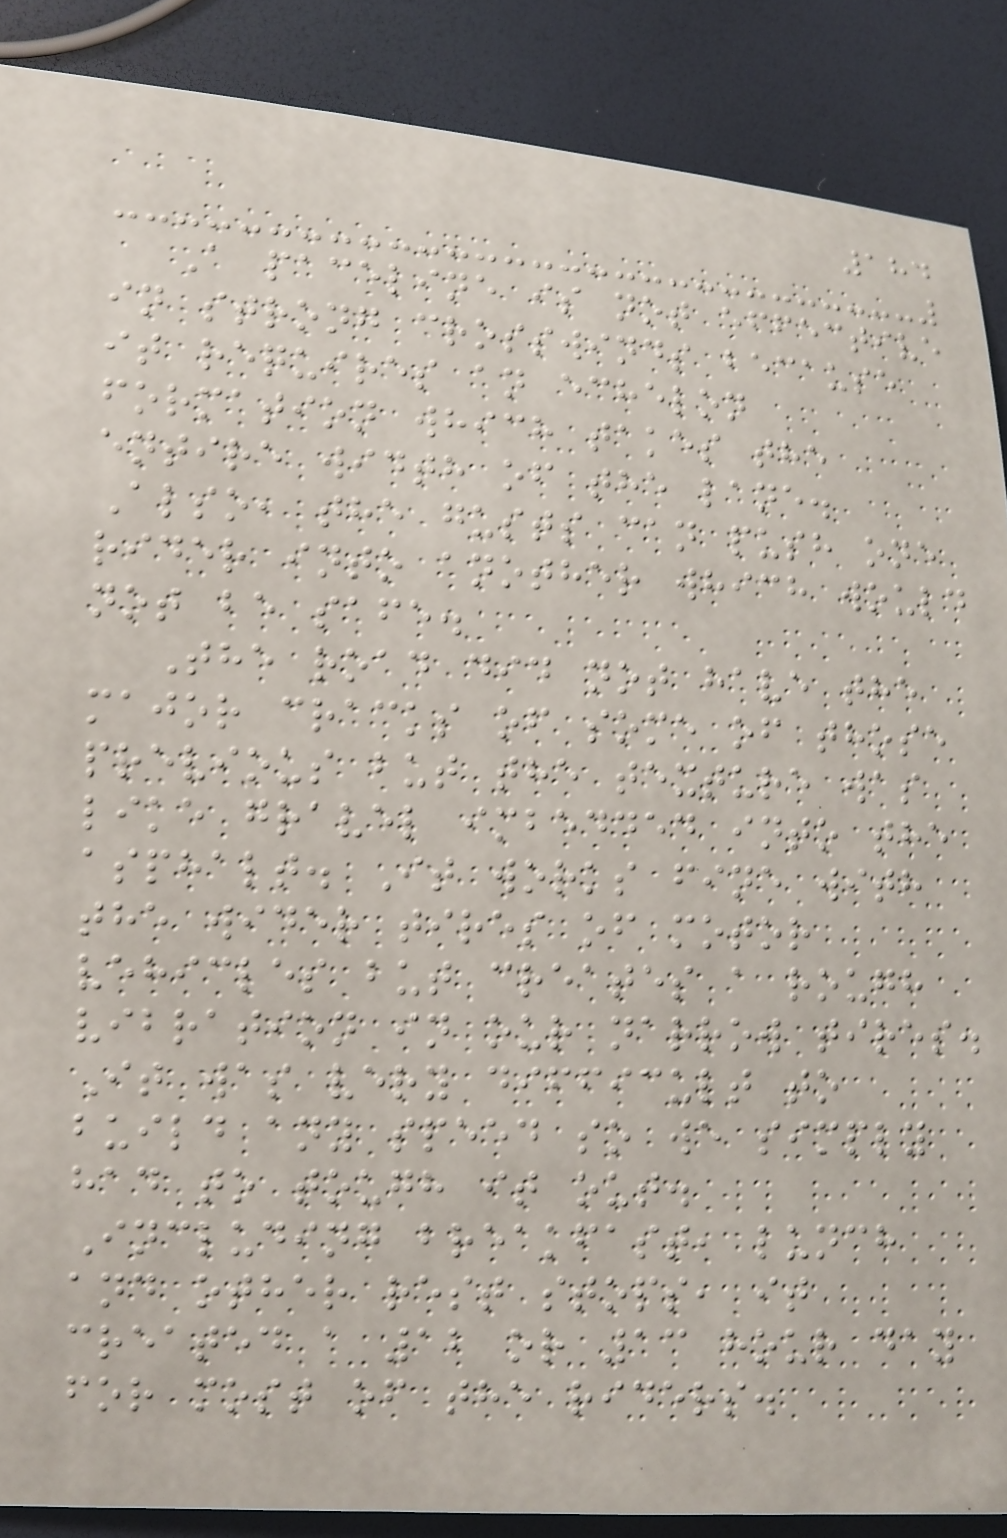184
A paceline is not effective
in strong crosswinds because
it requires an echelon
formation which takes the
entire width of the lane.
Also, the gusts can push one
rider into another which would
not be safe.
The road did not have the
major cracks of some of those
previous but the texture was
like gravel imbedded into the
asphalt. It works fine with
the wider tires of motor
vehicles but creates a rough
vibration in our narrow tires.
It was very difficult to
build any speed so we simply
had to tough it out.
Including breakfast, lunch
and other rest stops, it
created a 12 or 13 hour day
for most of the riders.
